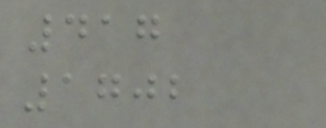417
1702
